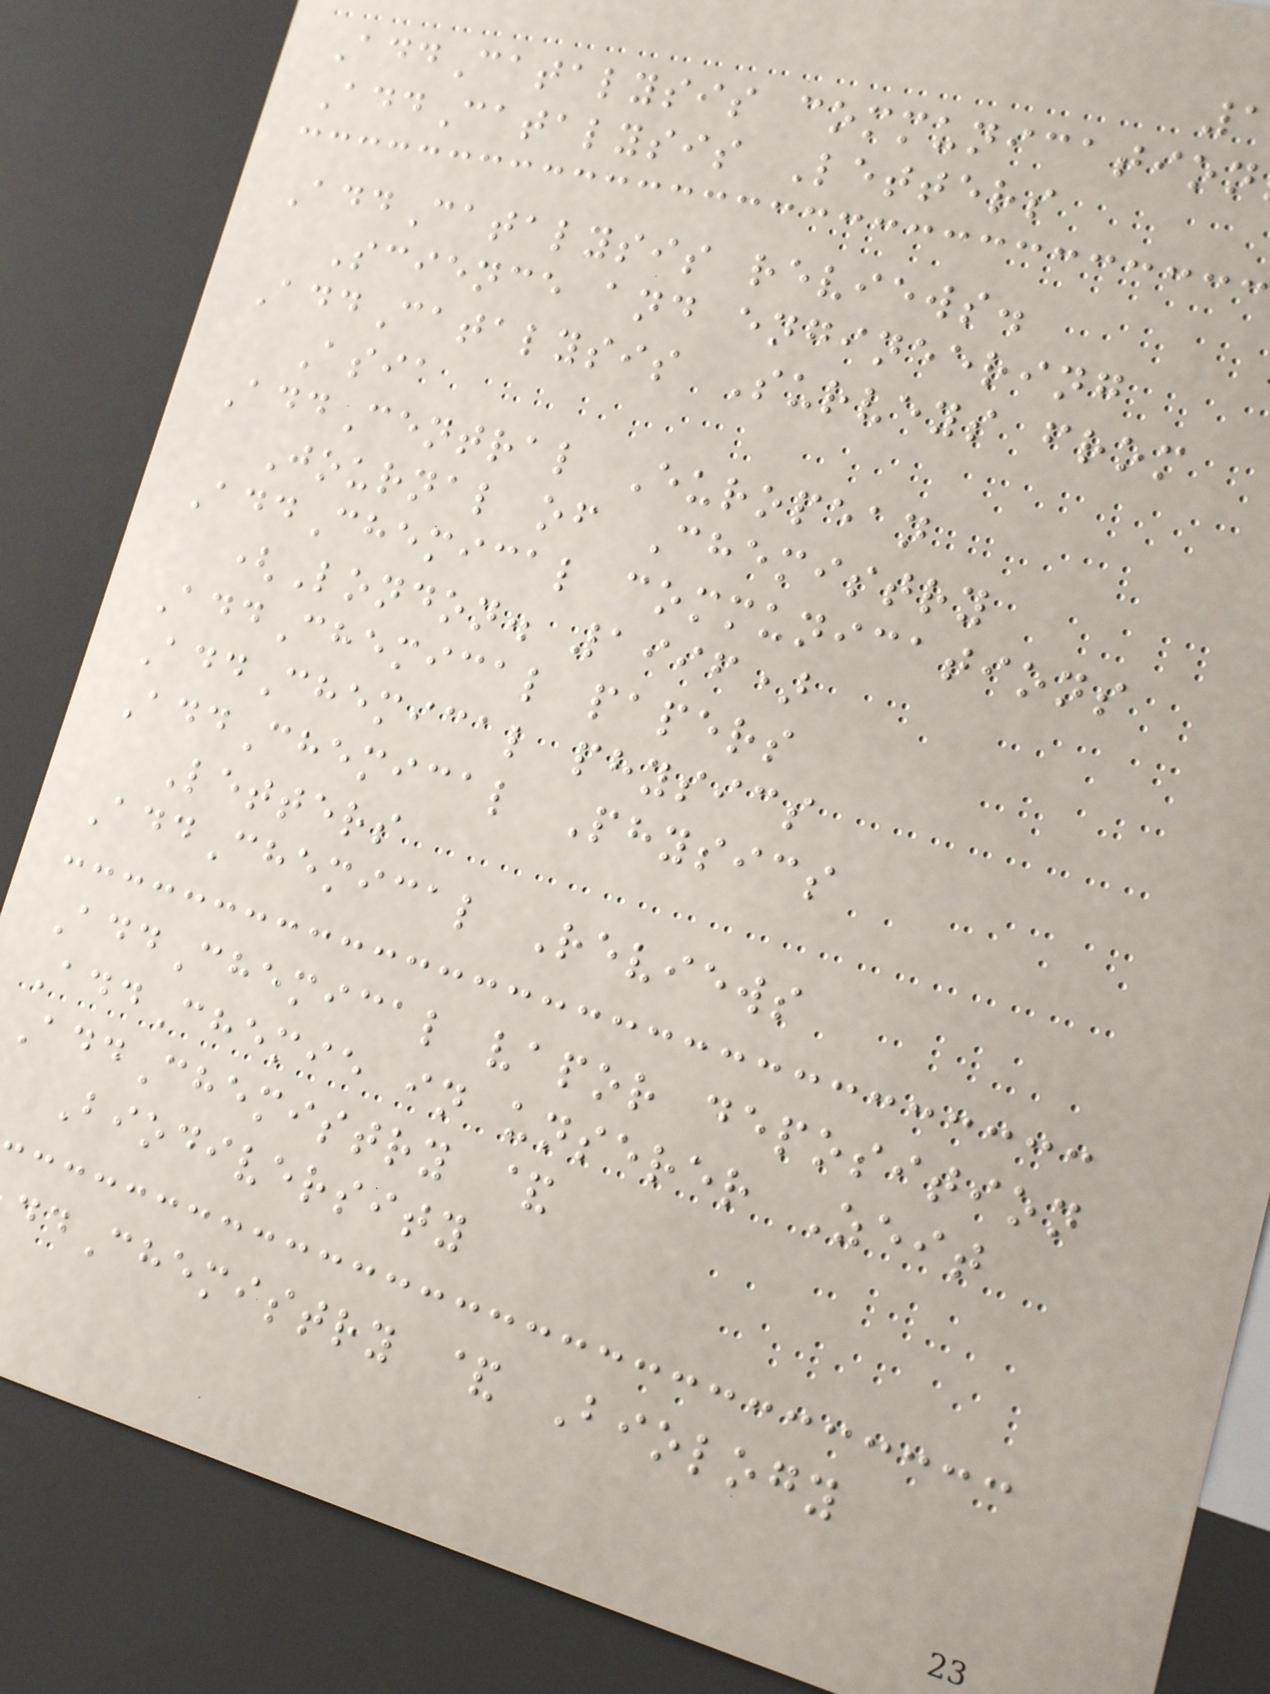AddCatalysis communication
AddCatalysis Letters
AddCatalysis reviews.
Science and engineering
AddCatalysis Surveys from
Asia
AddCentral European
Journal of Chemistry
AddChemical communications
(London. 1996)
AddChemical papers
AddChemical physics
AddChemical Physics
Letters
AddChemical Reviews
AddChemical vapor deposition
AddChemie in unserer Zeit
AddChemistry &
Biodiversity
ddChemistry & Biology
